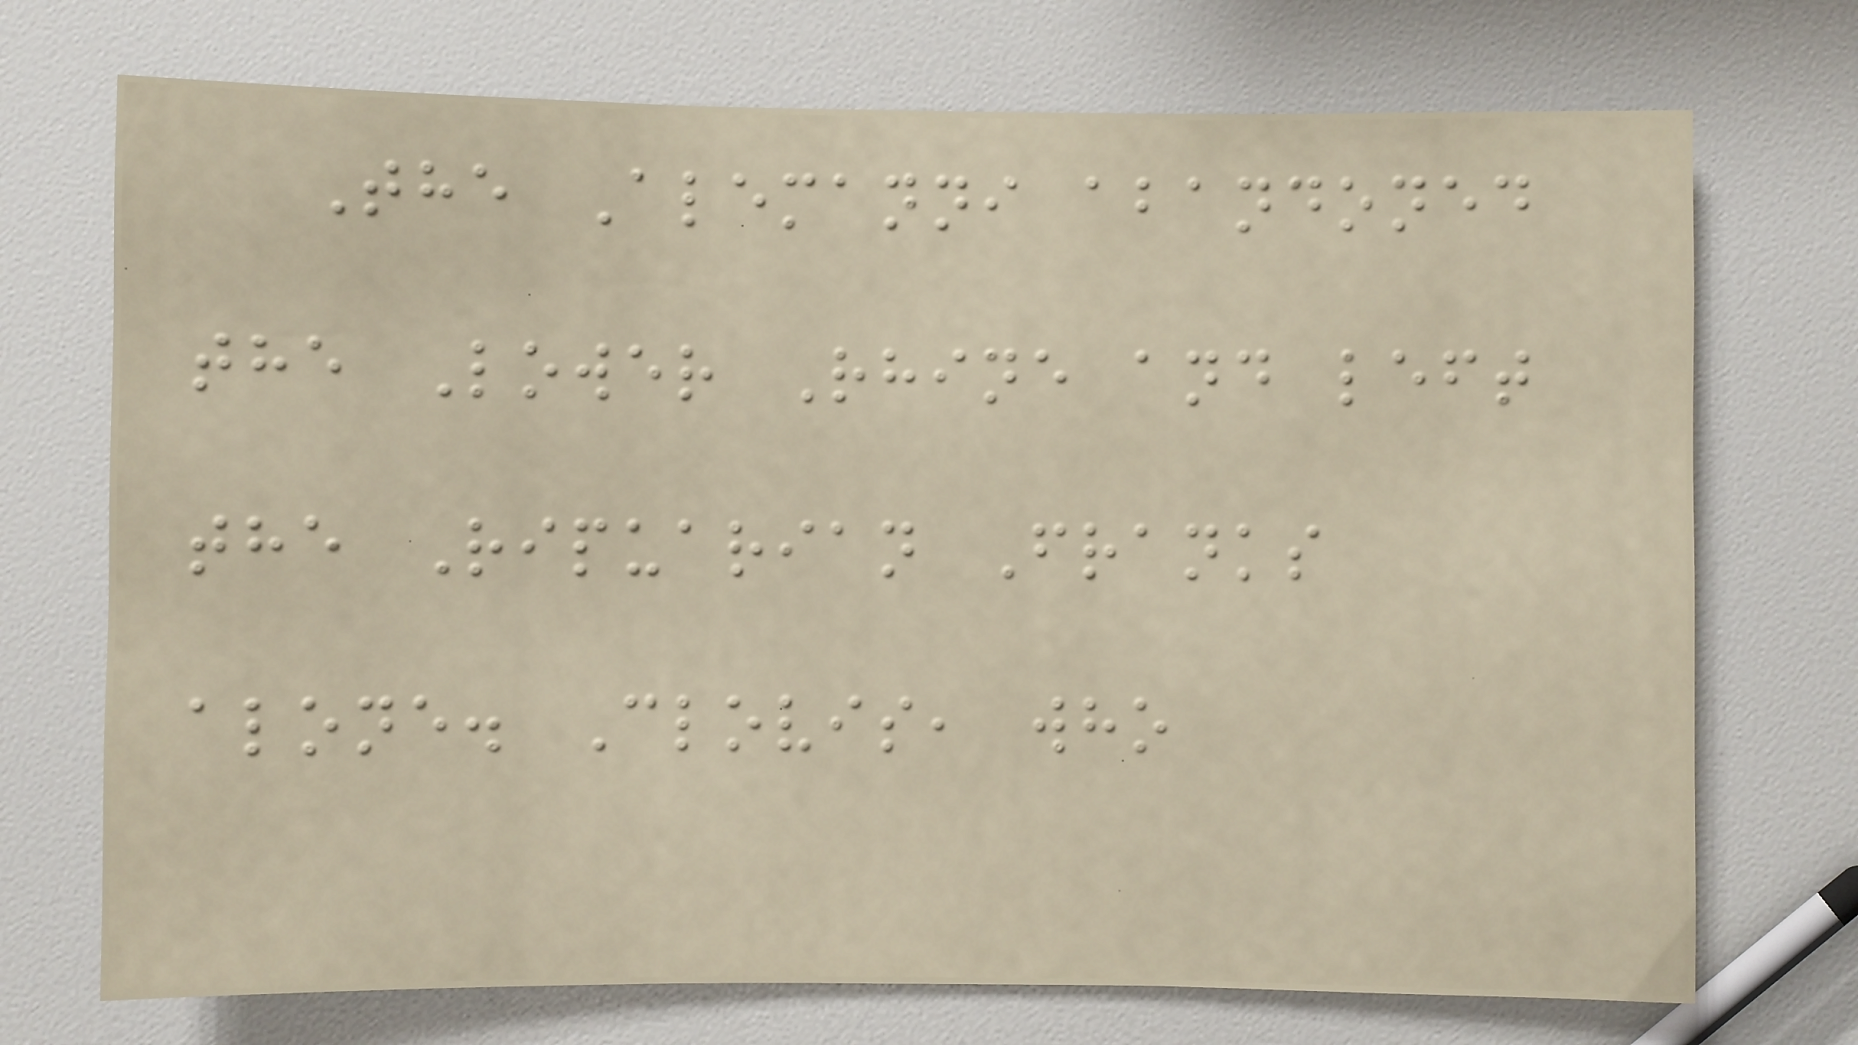The Alemanni abandoned
the Lower Rhine and left
the Ripuarian Franks
alone. Clovis, who
